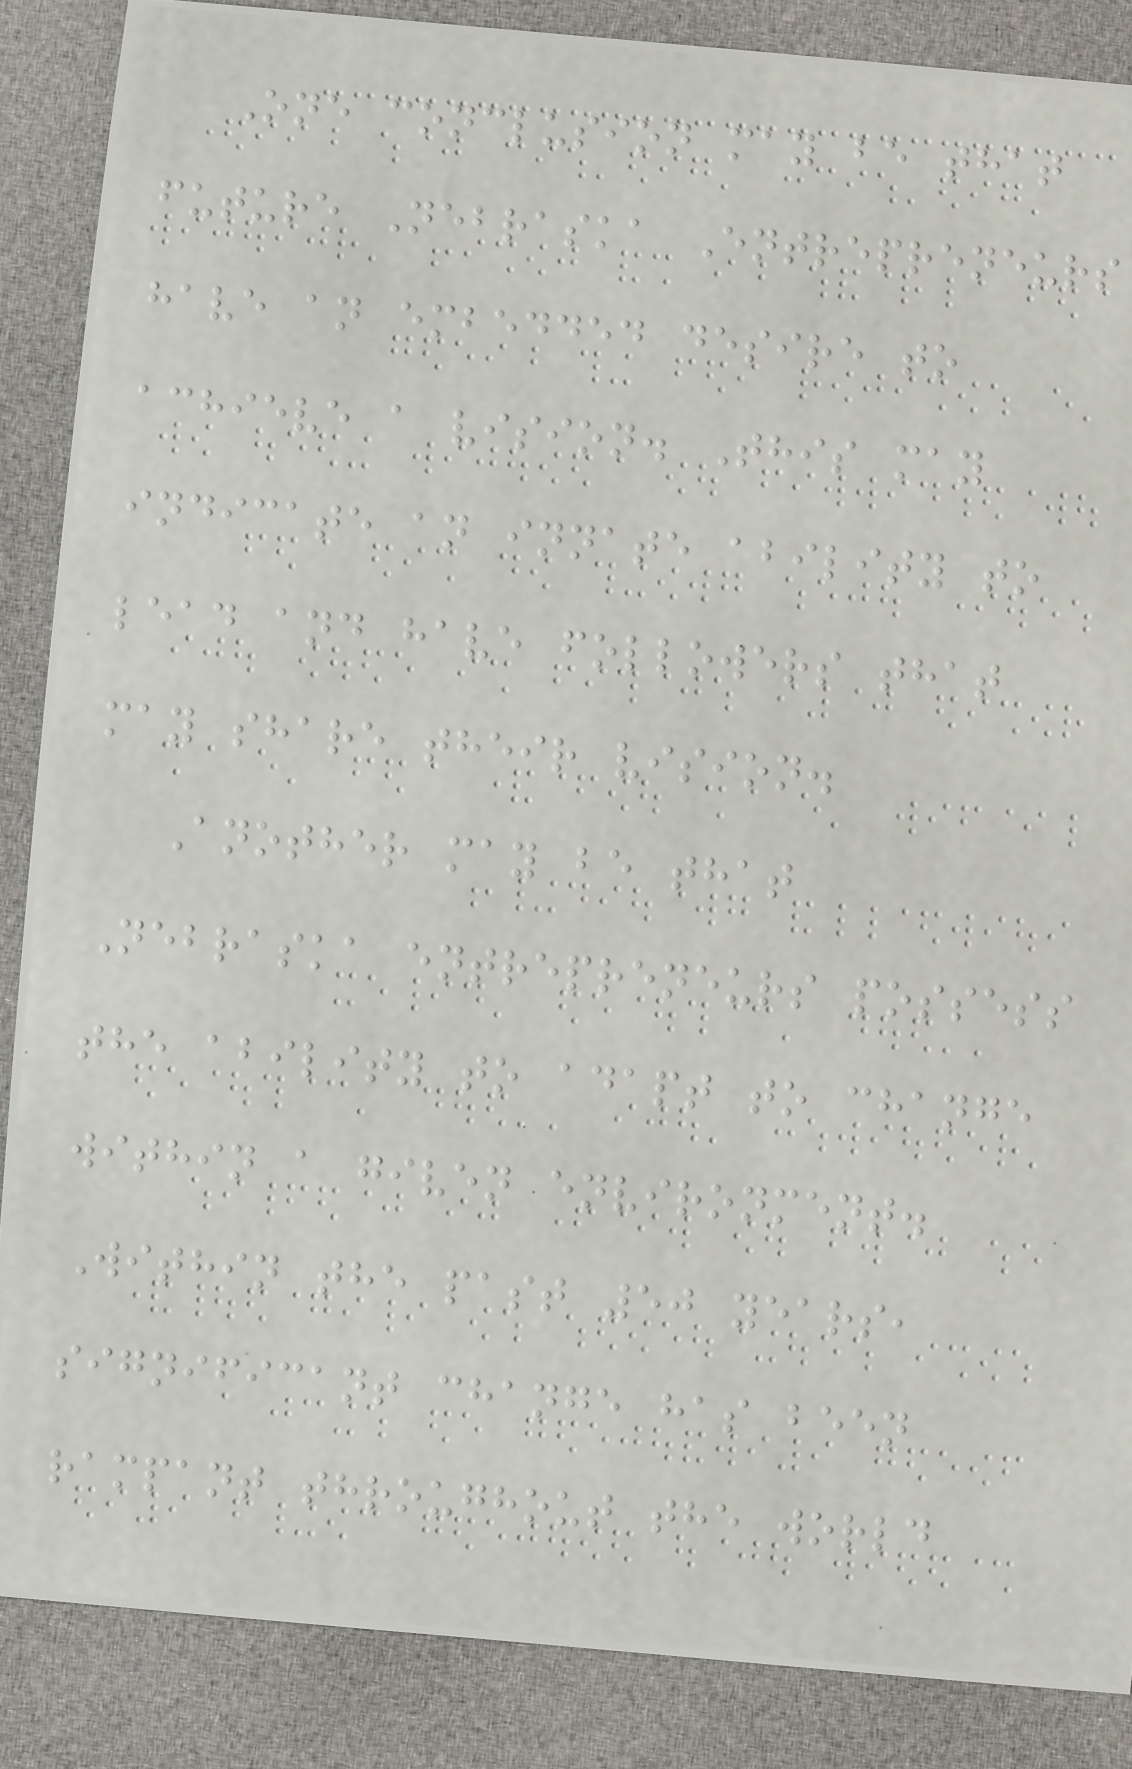One conclusion may be that
future Nebraska Entrepreneurs
have an embedded desire to
achieve a vision. This may
indicate an innate ability to
lead and have followers that
may share their vision.
Another may be that
Nebraska entrepreneurs possess
the ability to adapt to change
within a given environment.
Within the past 50 years,
significant change has been
rampant throughout the world
